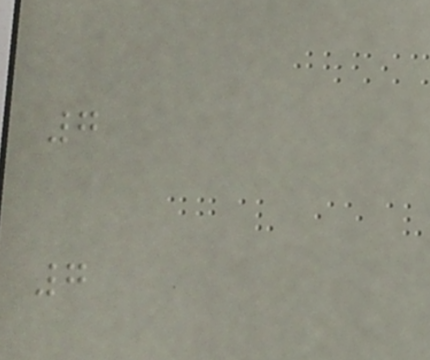7
7
